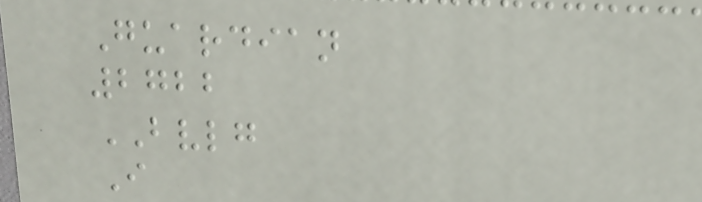Guardian
2722
BVLG
I
